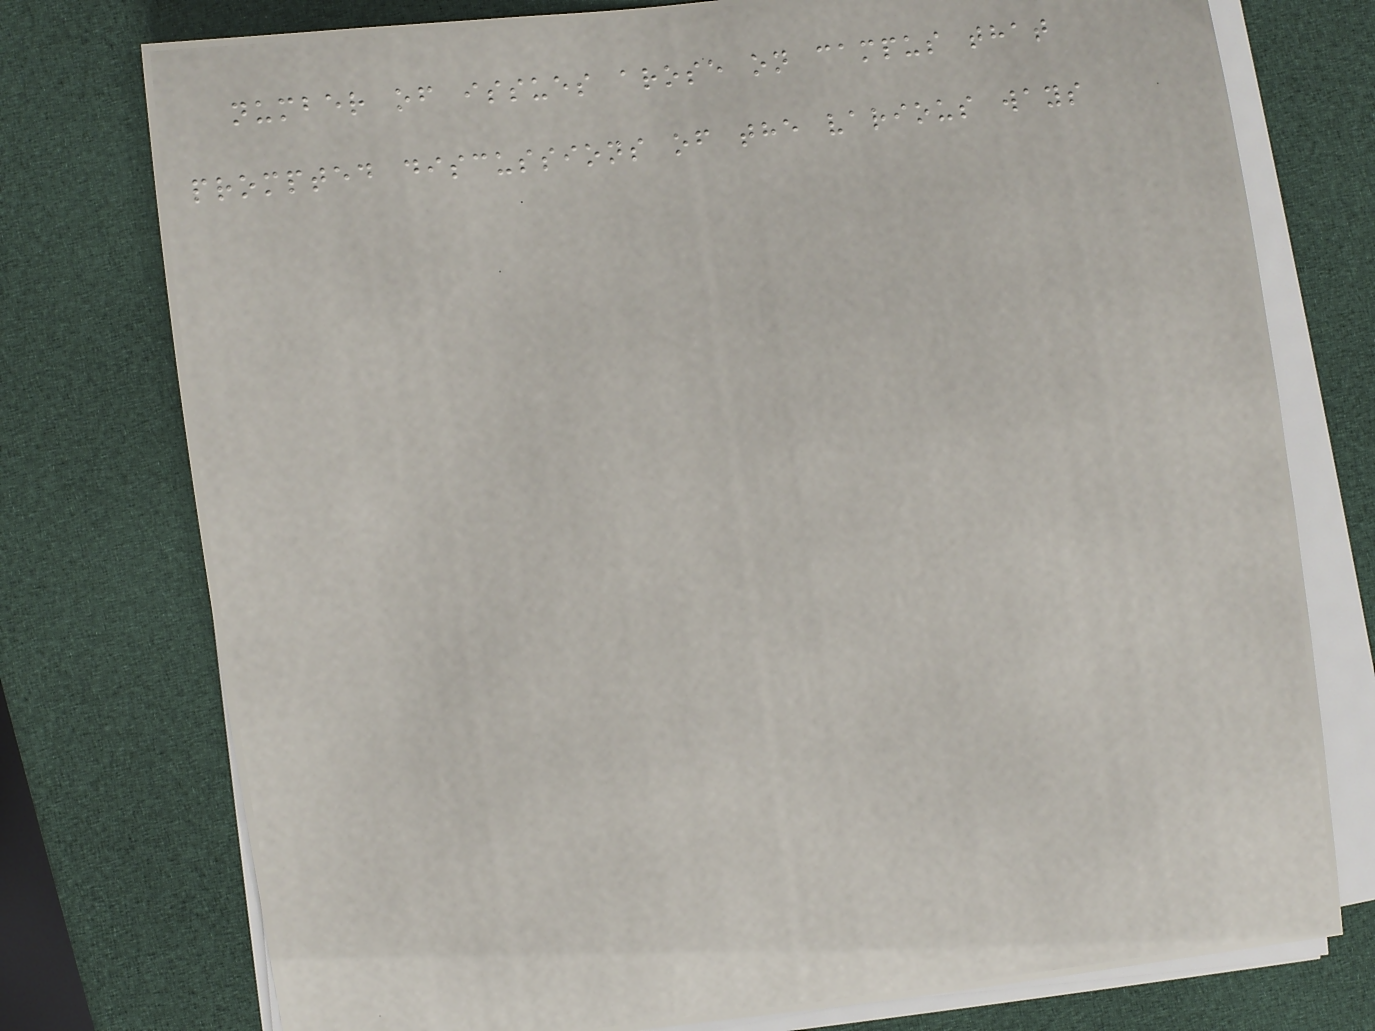number of issues arose on campus that
prompted discussions of the various ways
